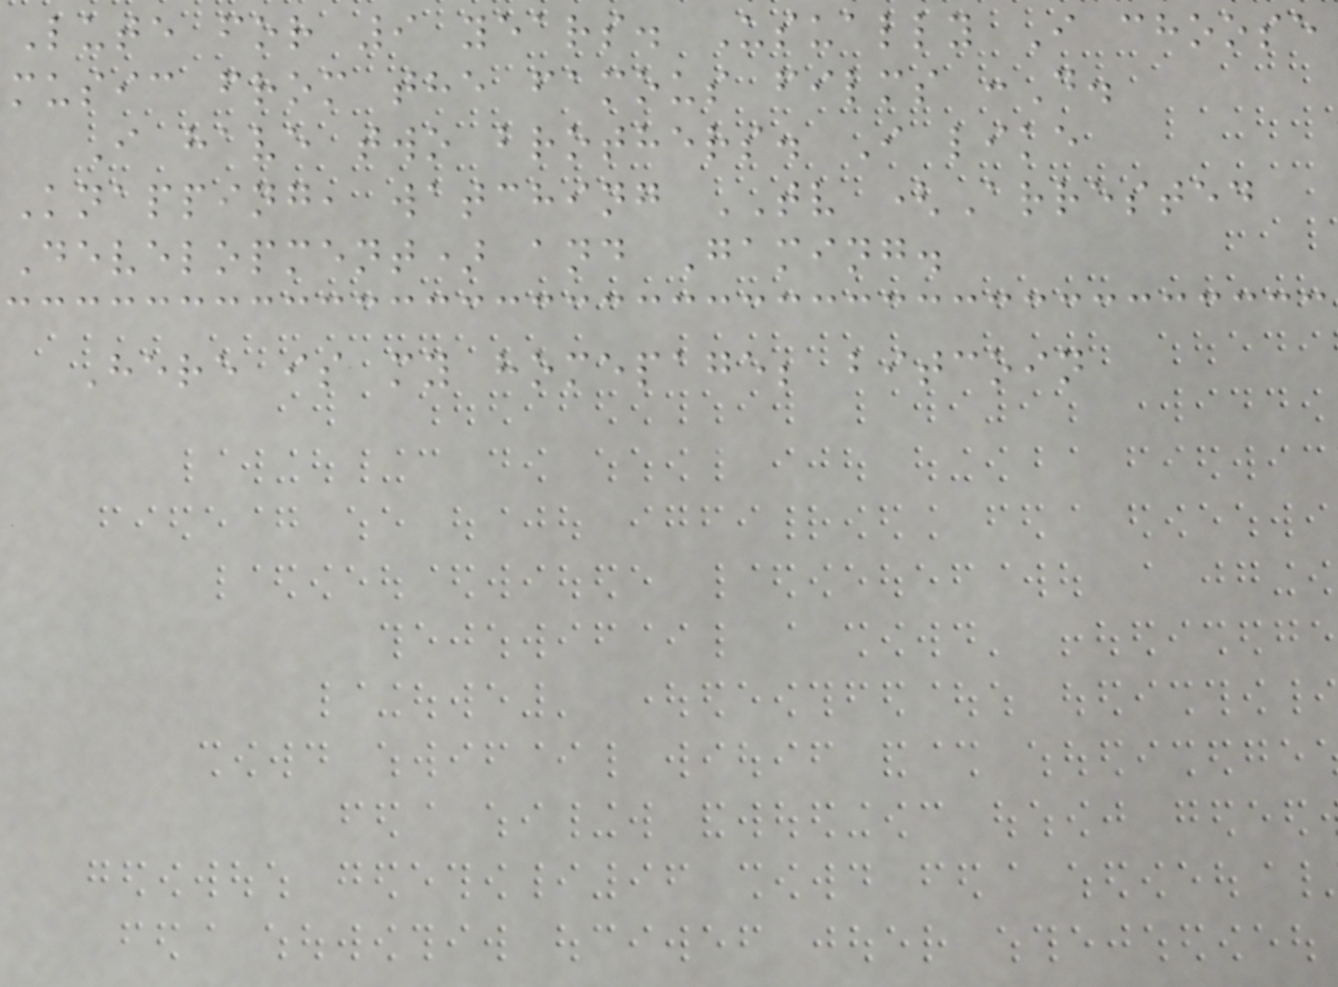Lute for 9 years. Usually I choose
music from the famous films :D.
I have two brothers. I like
Knapping, watching TV (Arrested
Development) and Gaming.
Here is my homepage; bitcoin
